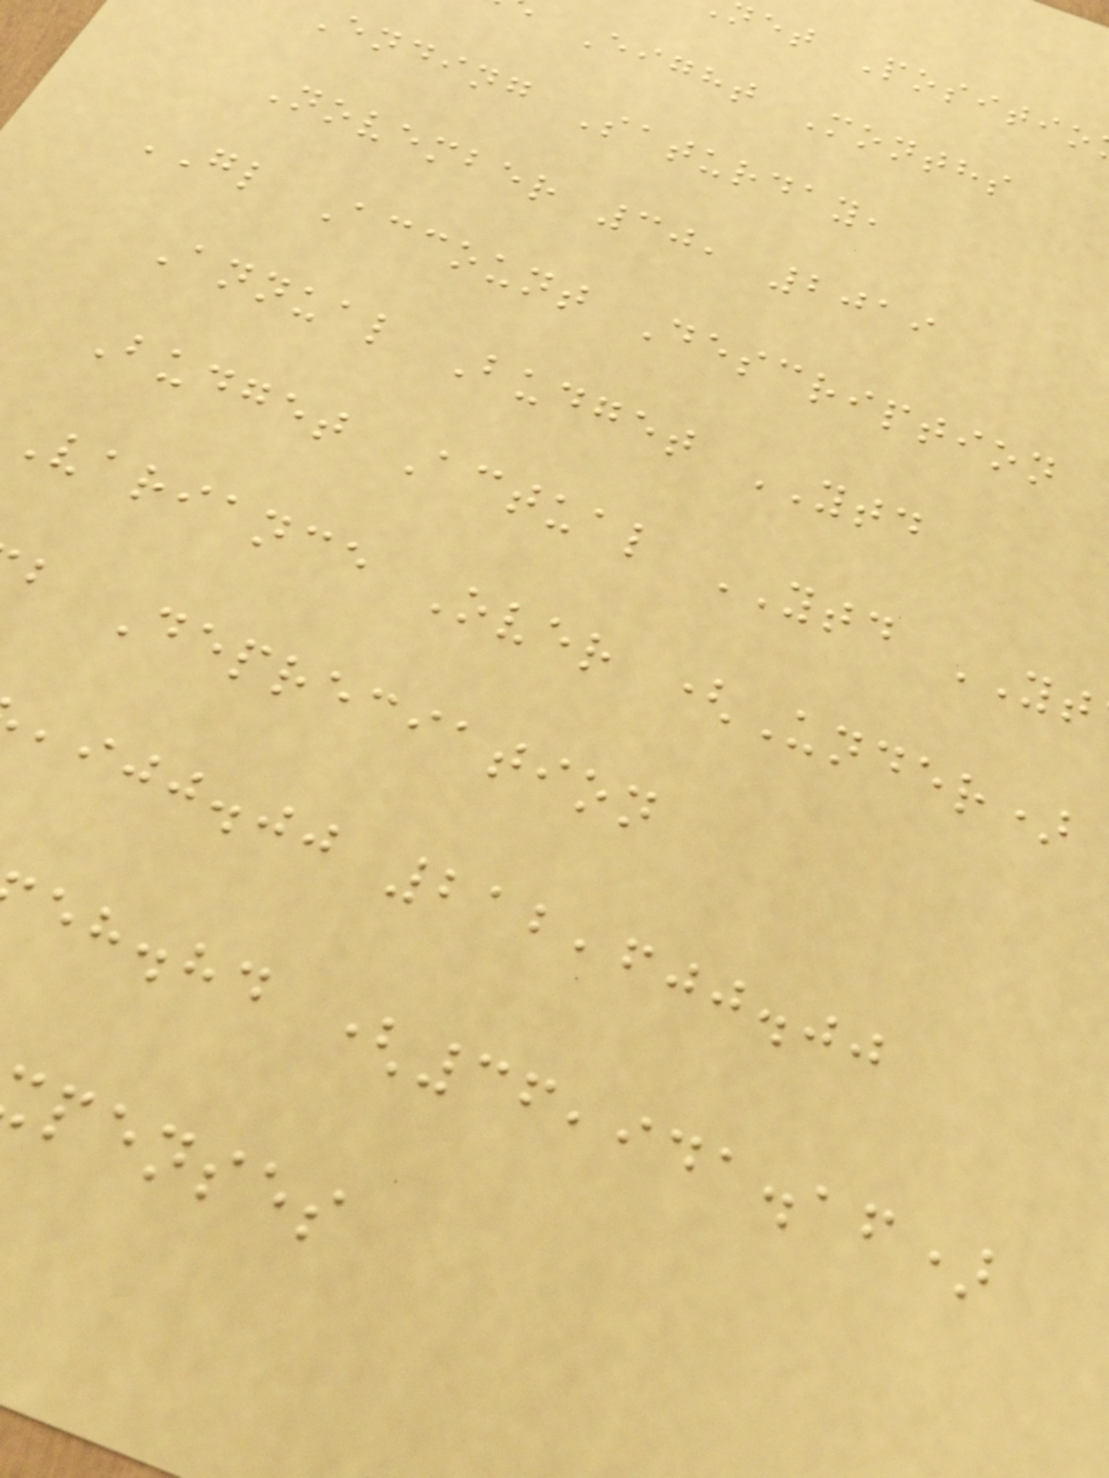net Positio
Eight Months
Ending Saturday,
November 30, 2019
GL Account Description
Annual Budget YTD
Budget Actual YTD YT
Variance Over (Under)
b Depreciation
,ijj.jj 212,600.00
eh.hd (36,941.16)
penses
